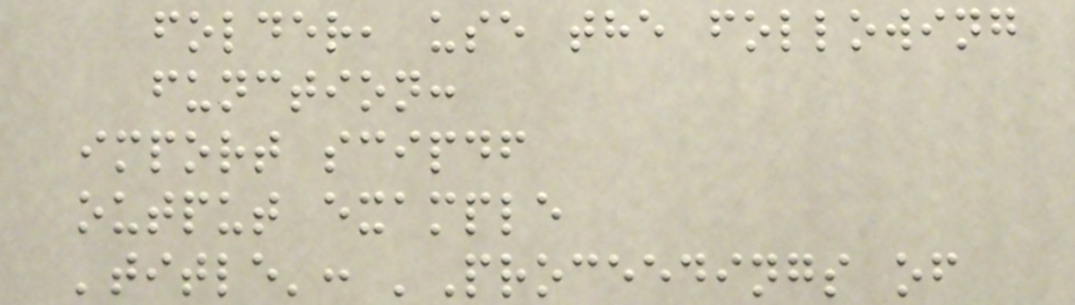folder, use the following
function:
import scipdf
output example
'title': 'Proceedings of
